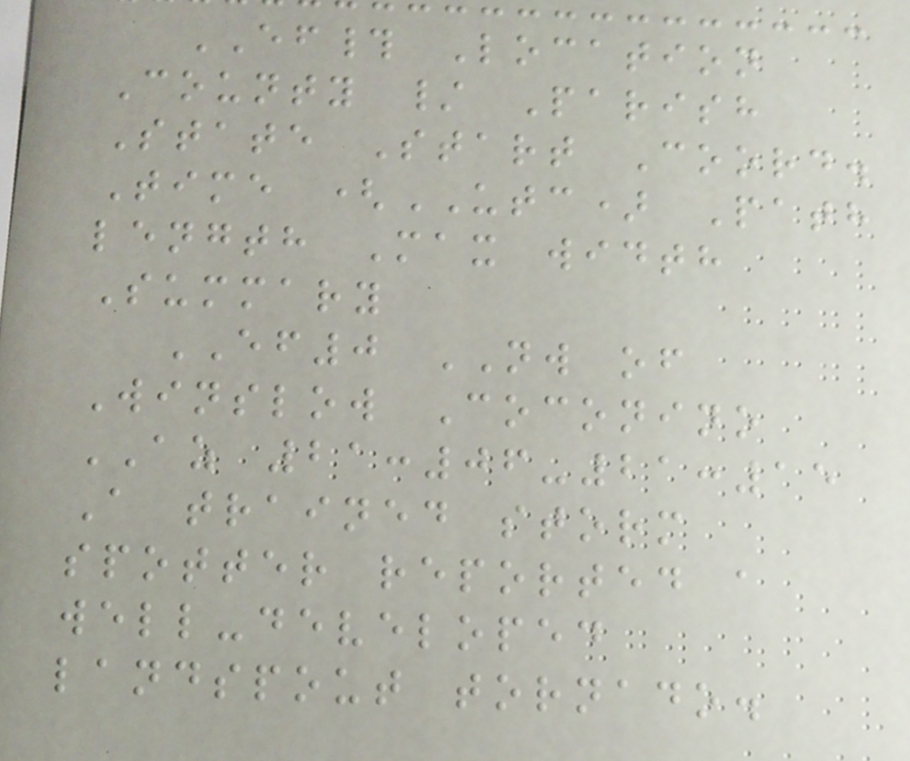EF# Location
County / Parish
State Start Coord.
Time (UTC) Path
length Max width
Summary
EF0 NW of
Winslow Coconino
AZ 21:06-21:15
A trained storm
spotter reported a
well-developed
landspout tornado.
